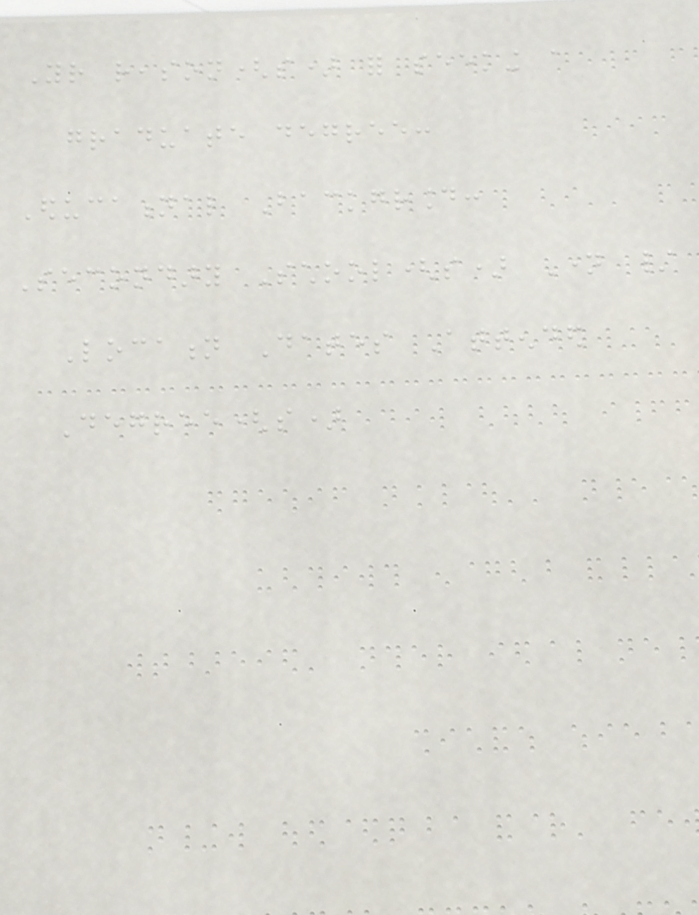Your reason(s) for seeking a
graduate degree:
Educational Background:
Secondary School(s) Name /
Location Dates Attended
Degree(s)
